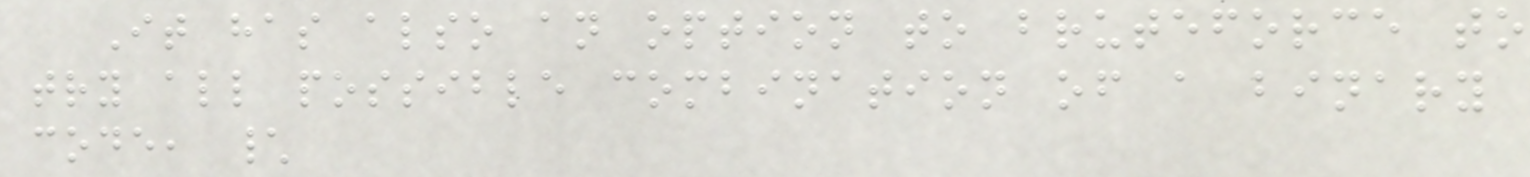It has also an option to bruteforce to
try all possible combination of a binary
code, \
